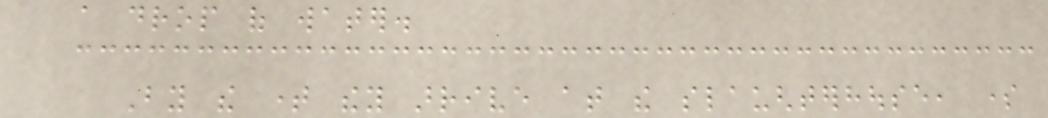a drop of water.
By the time they arrive at the slaughterhouse, some
